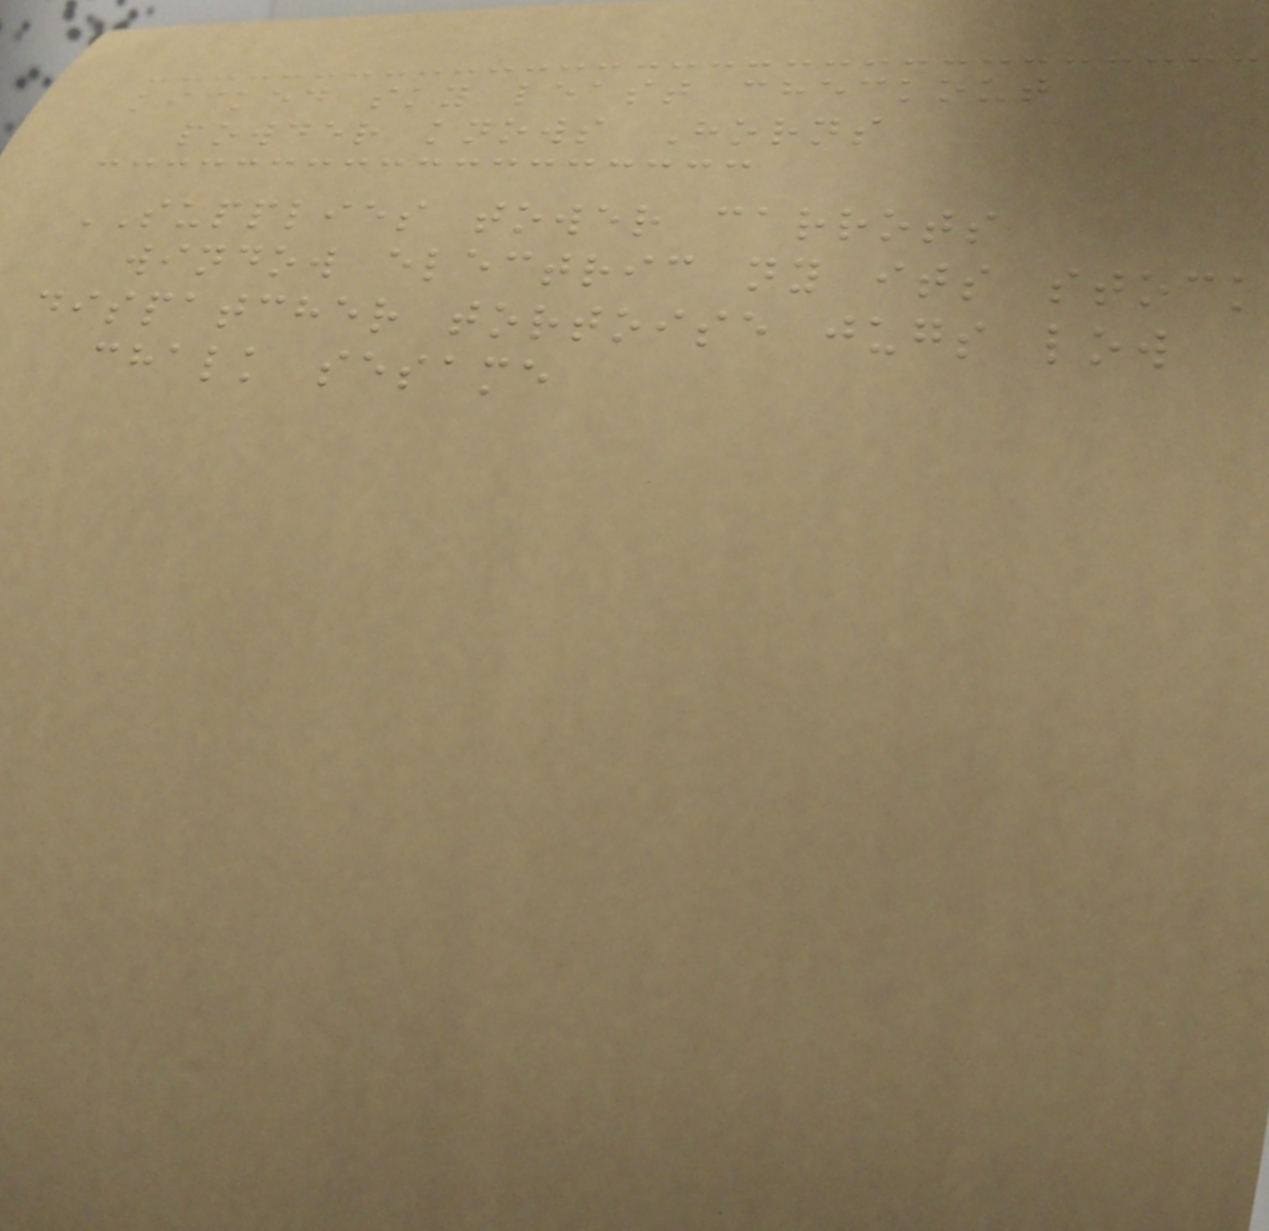kicked sky least checkout
powder knows Horns
SUPPLIES tower carrots
window electric ny its stock
dispatcher tortoise jugs low
chalk sesame
